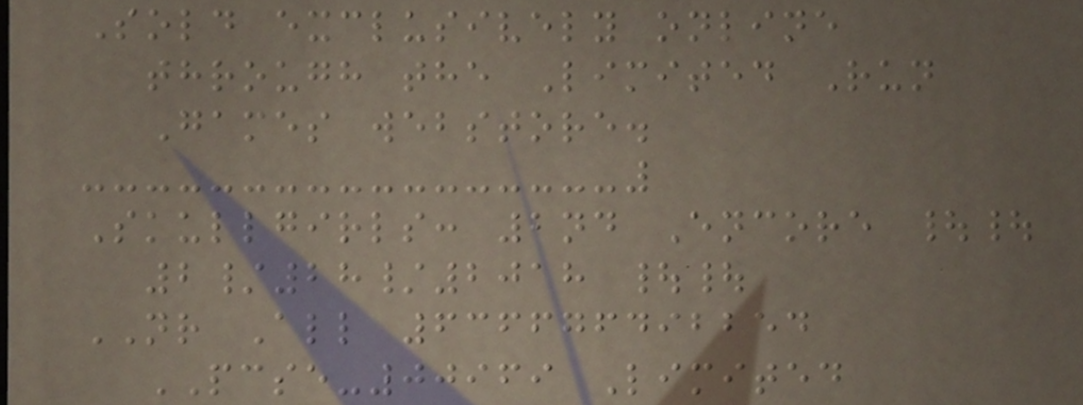Sold exclusively online
through the Limited Run
Games webstore.
Skullgirls: 2nd Encore ||
2/28/2018 ||
NR All 636676492254
PCSE-00969 Limited
